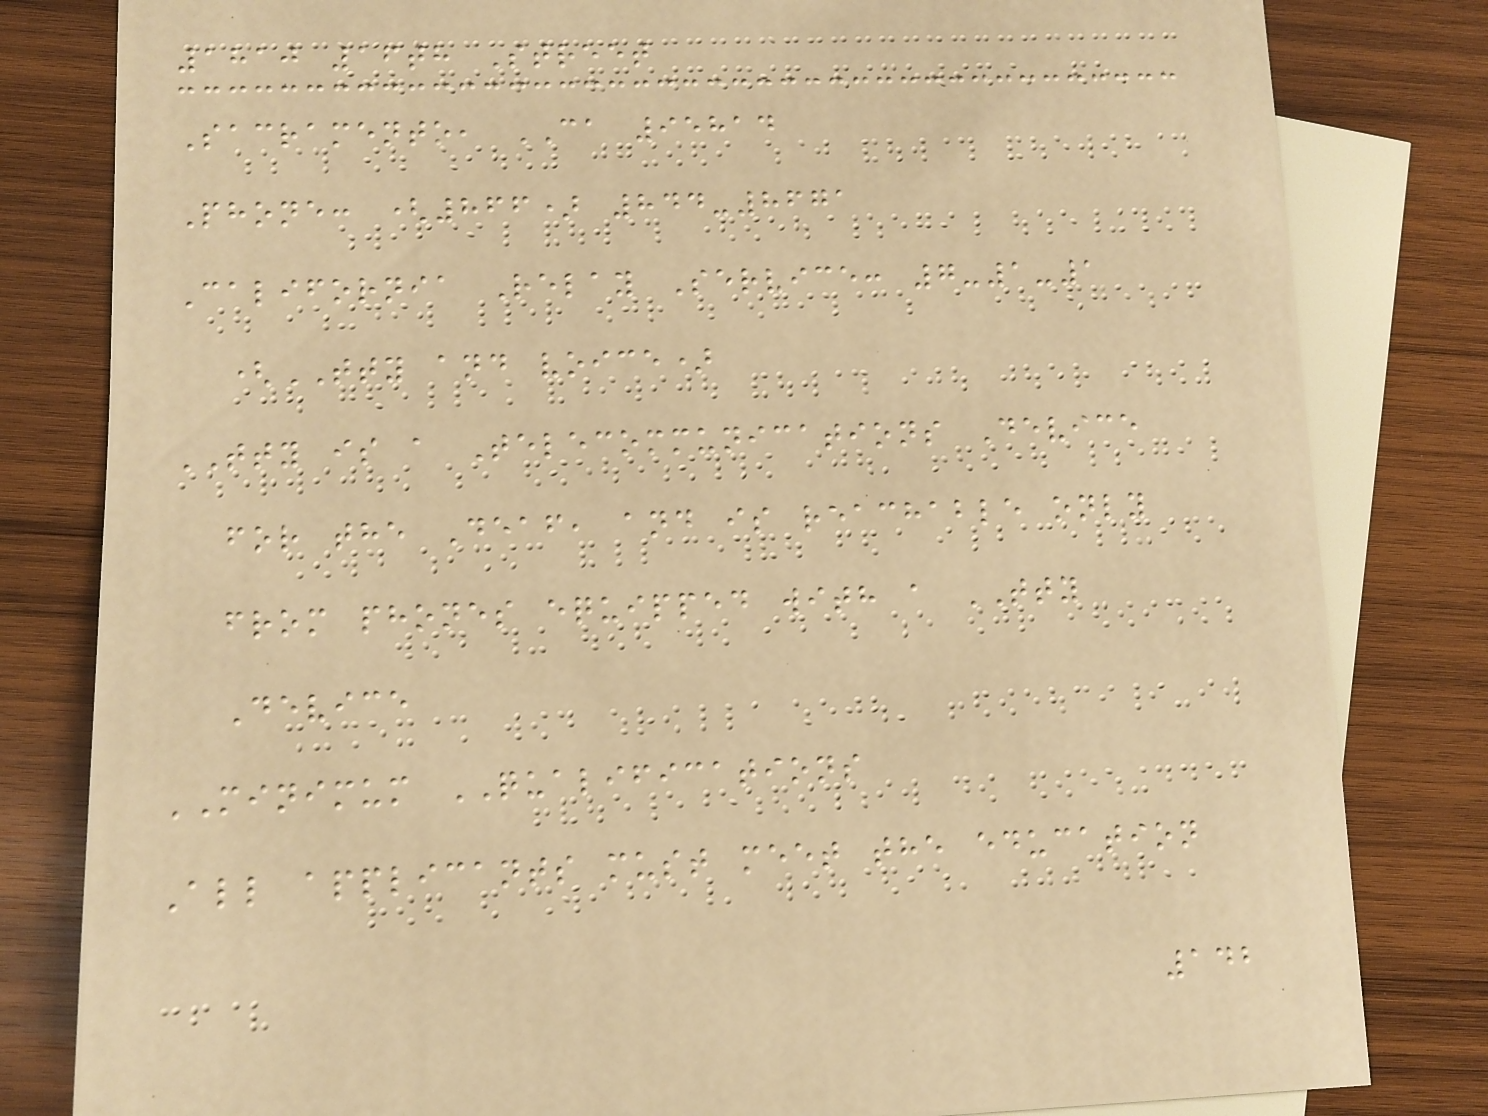1810 16th Street
Sacramento, CA 95814
Phone: (866) 844-8671
California Relay Service: 7-1-1
(TTY and voice)
TTY is a Telecommunications Device
for the Deaf, and is reachable only
from phones equipped with a TTY
Device
MINIMUM QUALIFICATIONS
All applicants must meet the education
142
